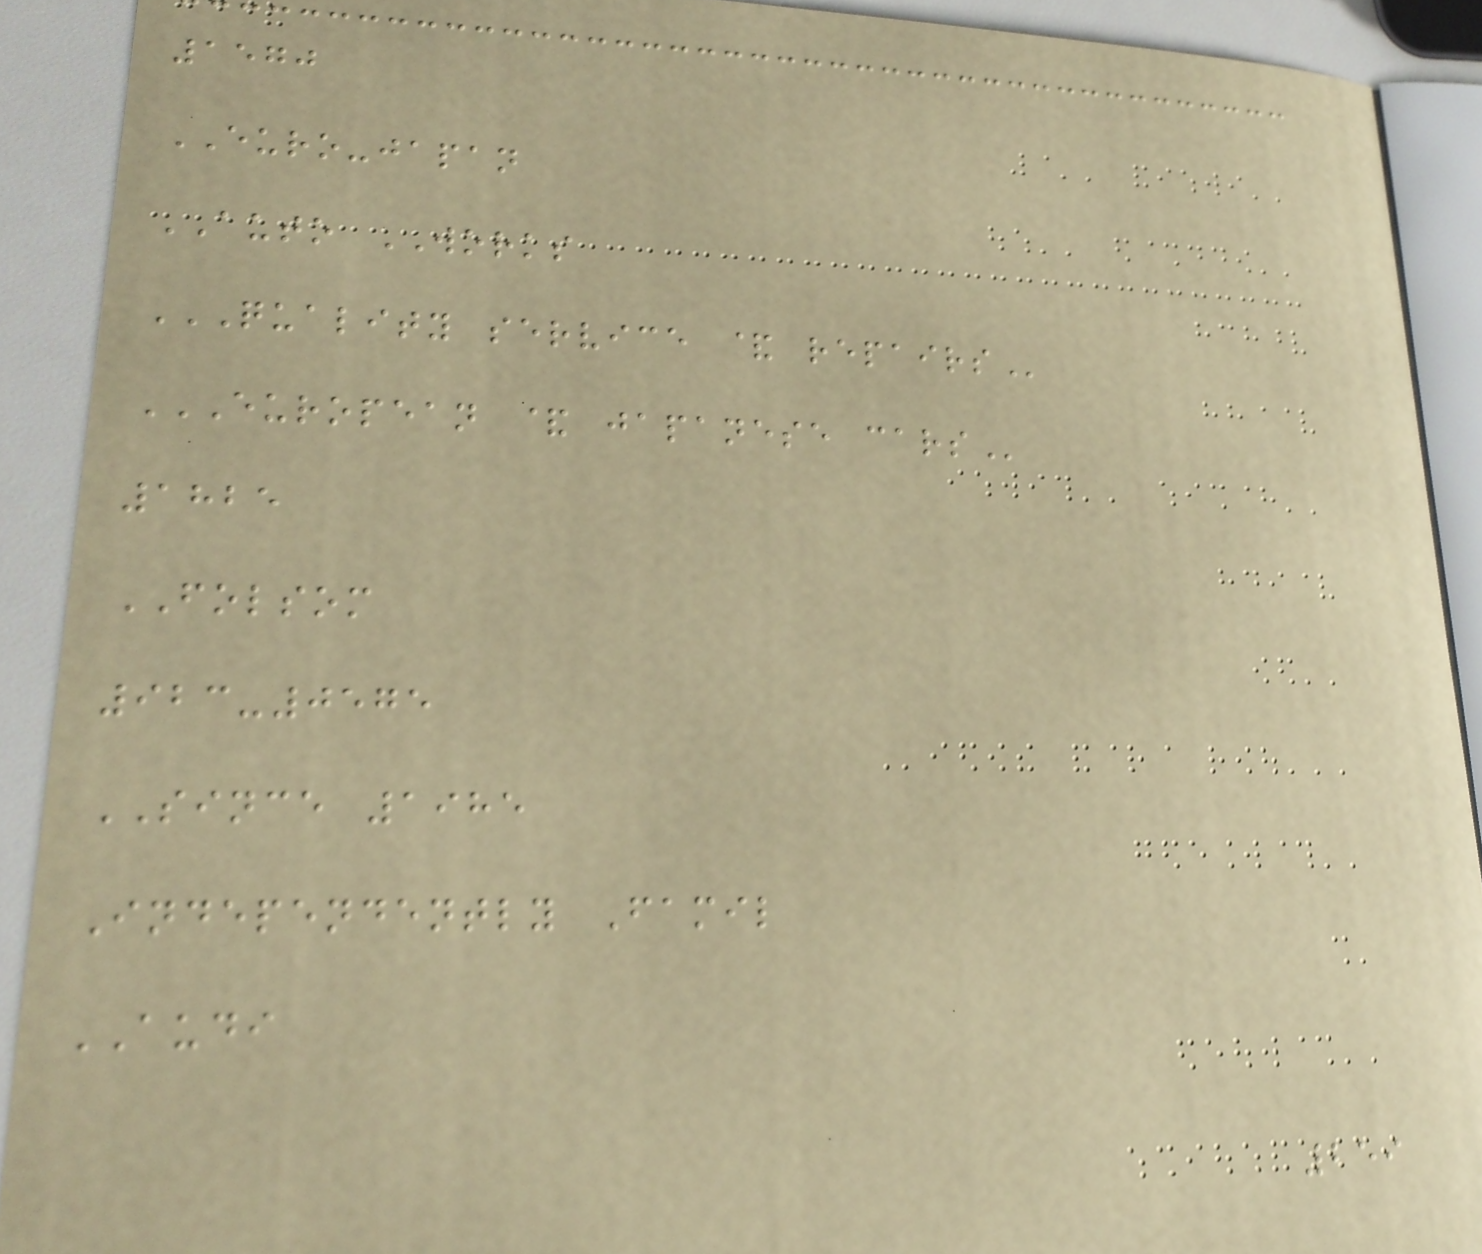1570
EURO-japan
AUTO WORKS
QUALITY SERVICE & REPAIRS
EUROPEAN & JAPANESE CARS
1825
FOLSOM
923-0575
SINCE 1985
Independently Famil
AUDI
259
